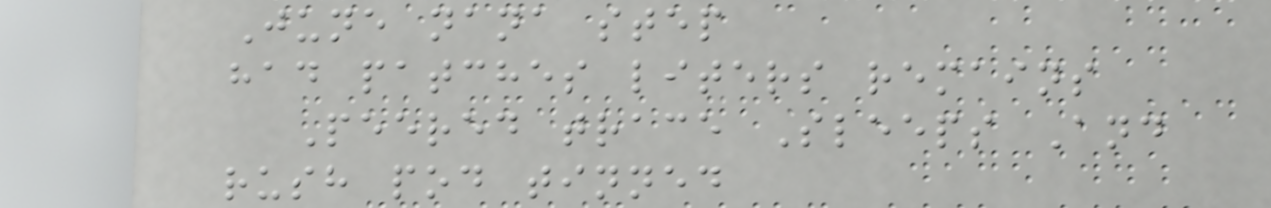June nana step
had patches liters remains
Peered trace Sleeps And
rush pod tinned
